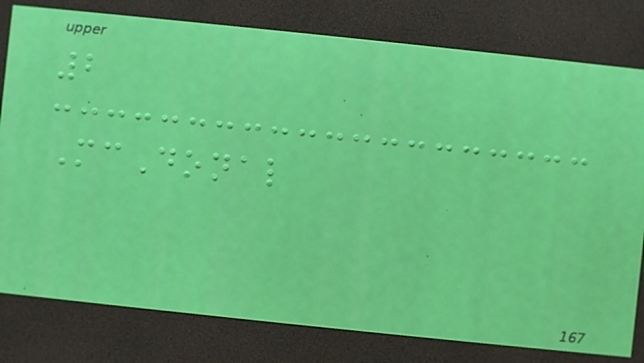2
McDonal
